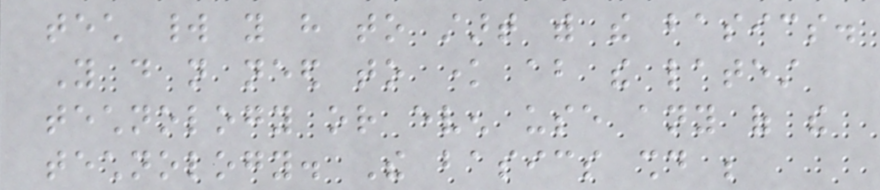tech world you have to start with the basics.
You do not need to know about the latest
technology or even use any of the
technology. The basics should be
